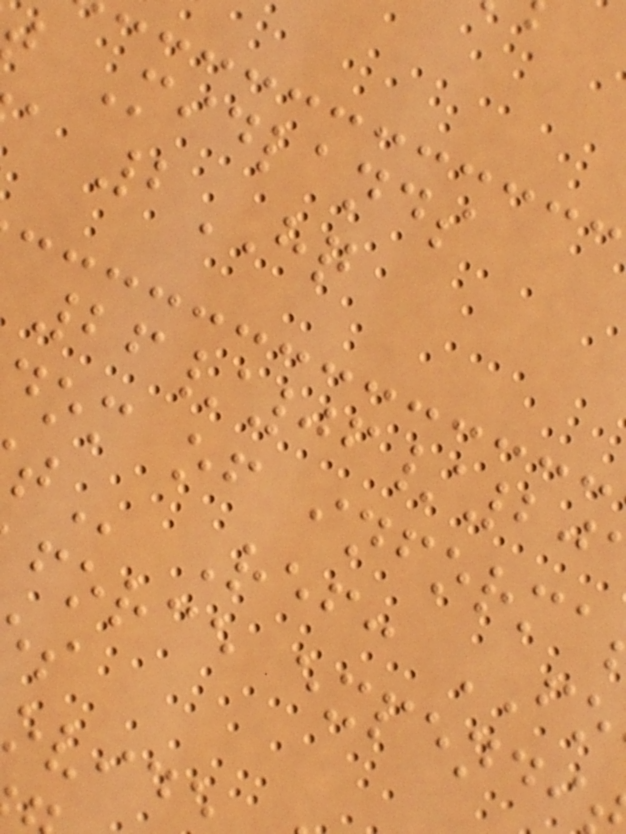Midlands
a 2HQ
26/06/20
Ref: FO
force expendi
